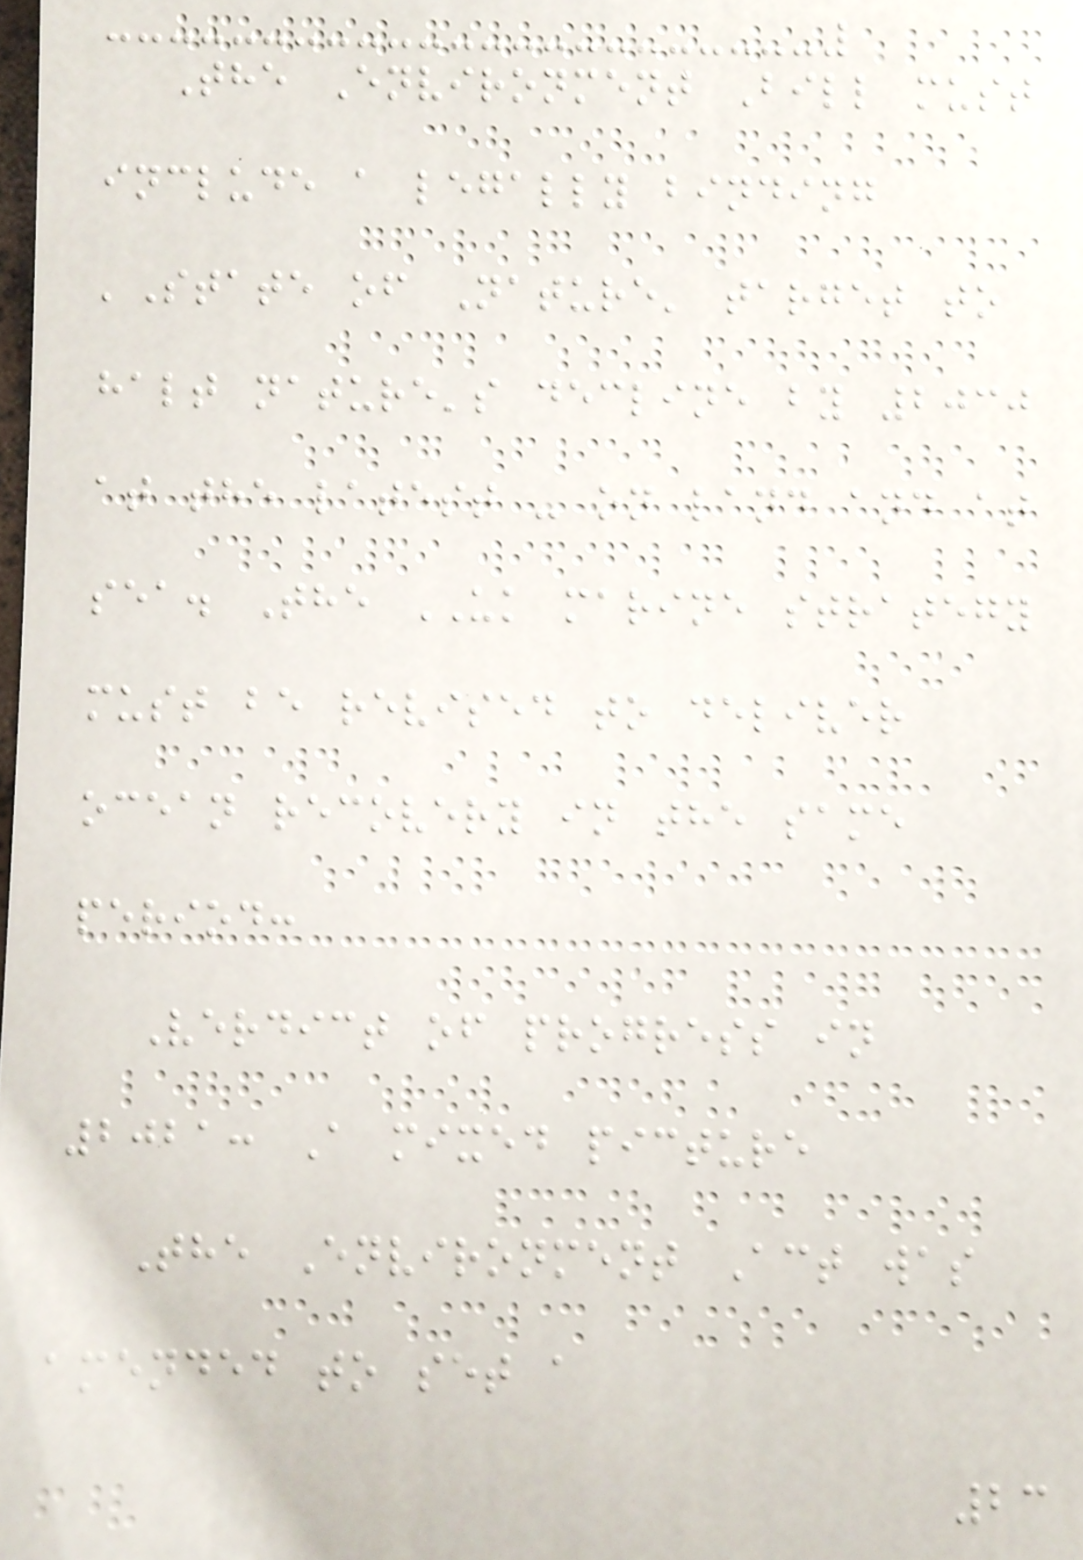The Environment Bill must
include a legally binding
'State of Nature' target to
halt nature's decline by 2030
at the latest - on land and at
sea. The UK marine strategy
must be revised to deliver
ocean recovery in the same
period:
Verdict of progress in
2021: A mixed picture
The Environment Act was
amended to set a
23
